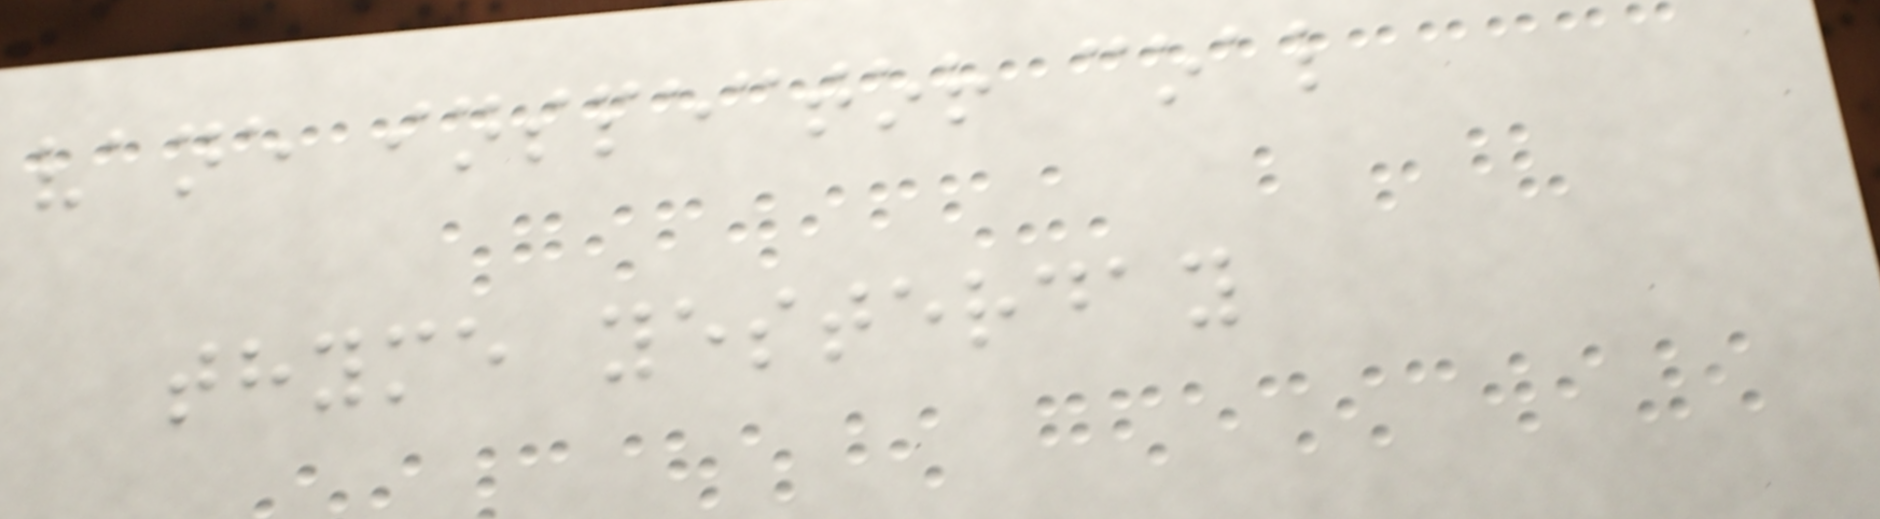vane inspector coal
thyme yesterday
